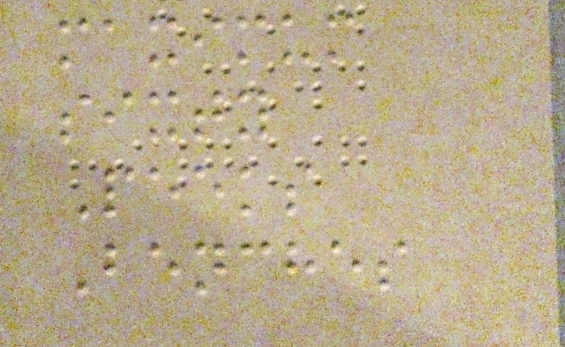maximum
sixty
Peeks
Benches
